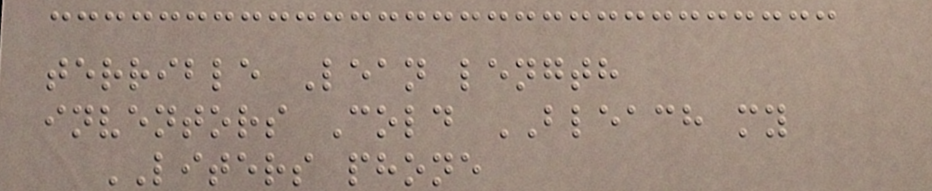terrible Lean length
inventors Cold BLEACH my
LITERS phone
